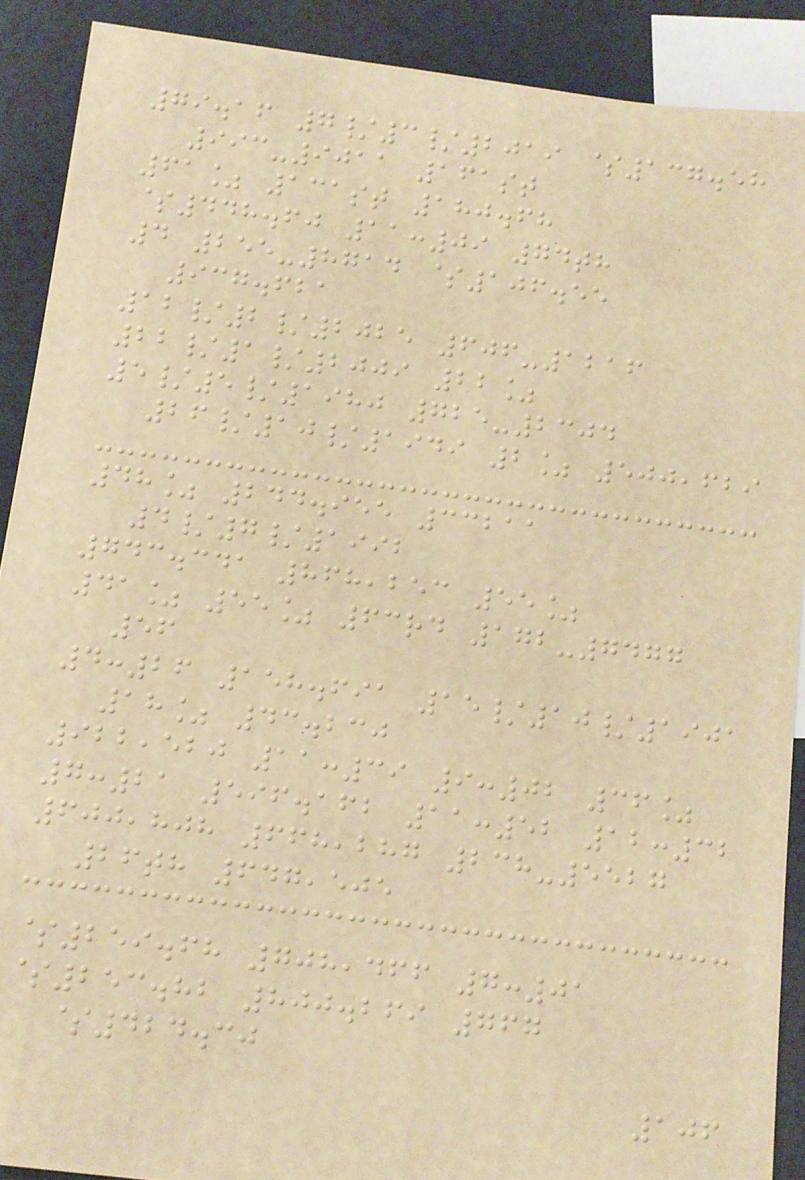79.16 7/3/2019 $137.58
993-9011 161st
61% 131st 180.68
$448.60 11:09 74th
4 255-8714 $106.55
937.621
12/2/2025 606-1216
22/1/2009 22%
5/5/1980 725-2304
26/10/1949 2% 500,629
48% 244.955 33211
4/7/1992
743.341 868,253 55%
41% 55% 63rd 172-7477
56
4:26 158.691 15/10/1901
18% 43.230
922,520 11:39 9:02 36%
7:21 596.162 11:52 12:32
600,808 668,287 238-5527
26th 647,505
$259.68 708,466 7:01
$253.82 800.269 767
$424.30
106
